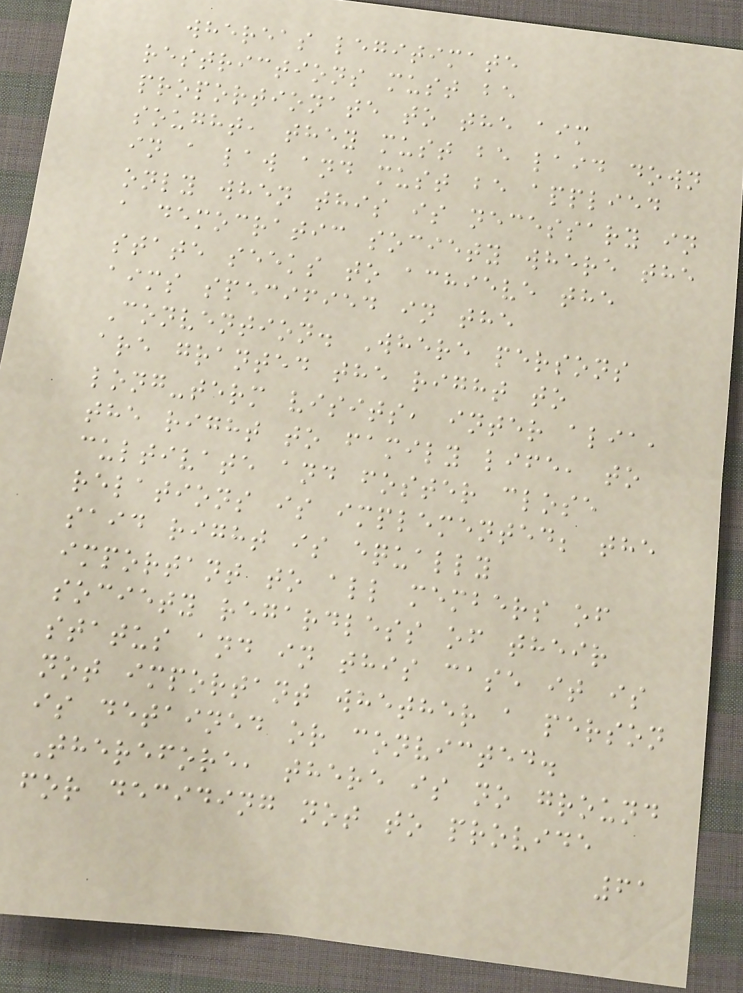whereas legitimate
restrictions must be
proportionate to the aim
sought, they must be laid down
in a law and must be applied
only when this is necessary in
a democratic society where the
state seeks to achieve the
aims specified in the
Convention. Where persons
are granted the right to
long-term visits, inter alia,
the right to family life, to
cultivate and foster close
relations is implemented; the
said right is equally
important to all members of
society regardless of their
status and in this case it is
not important whether a person
is detained or convicted.
Therefore, there is no ground
for deciding not to provide
61
